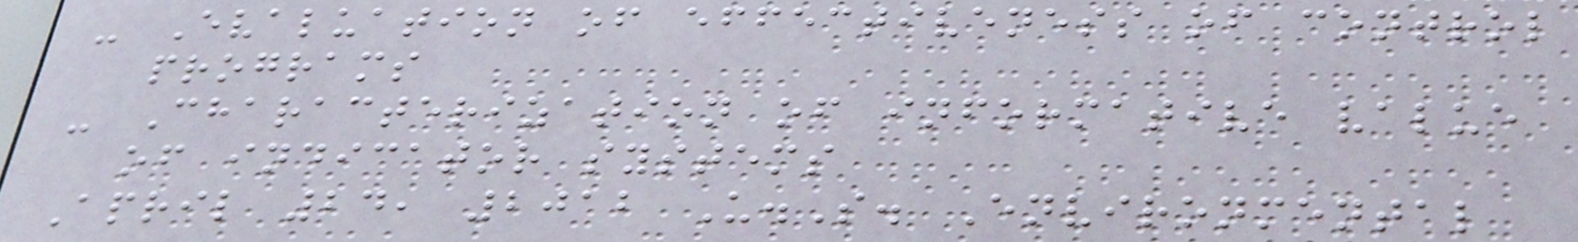- Evaluation of effectiveness of control
programs
- Characterization of informative value
of indicator systems
April 24, 2012 U.S. Environmental
